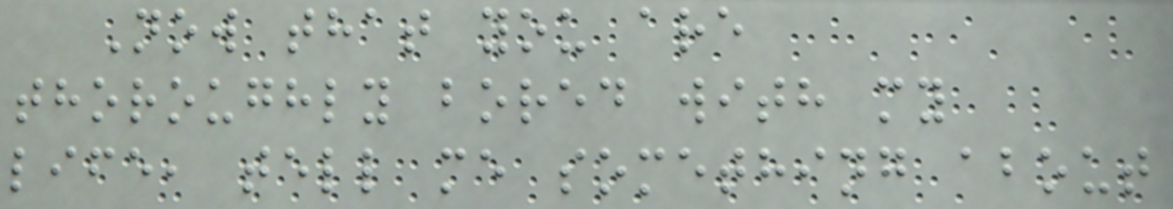Now that you are
thoroughly bored with my
life, tell me something about
